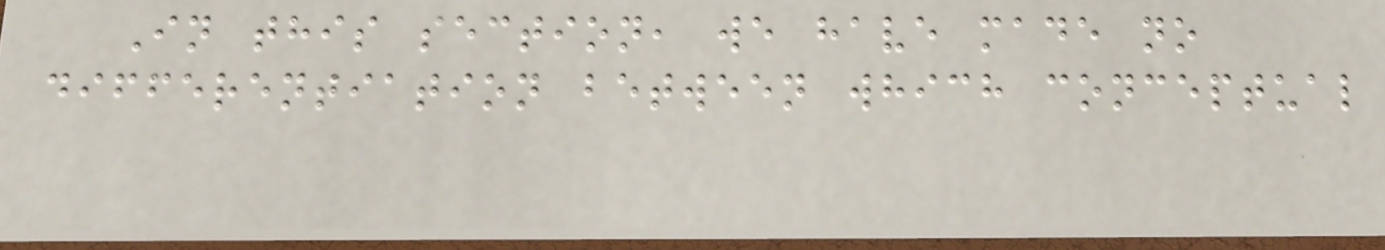In this section, we have made no
differentiation between which conceptual
